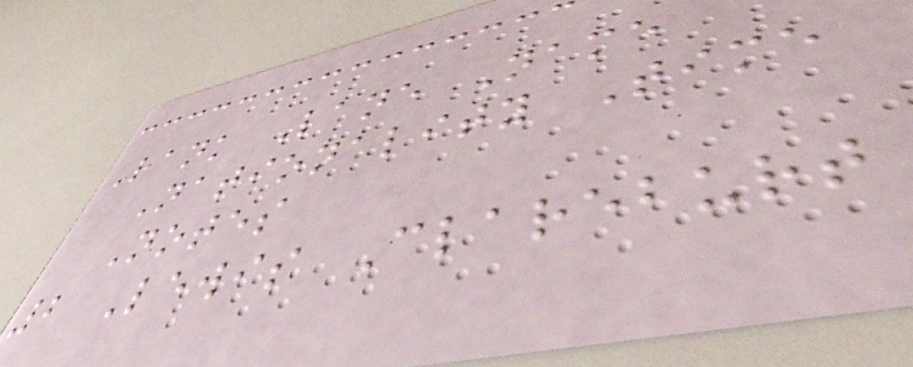Rank Lane Name
Nationality Time
Notes
2 Lewis Clareburt
